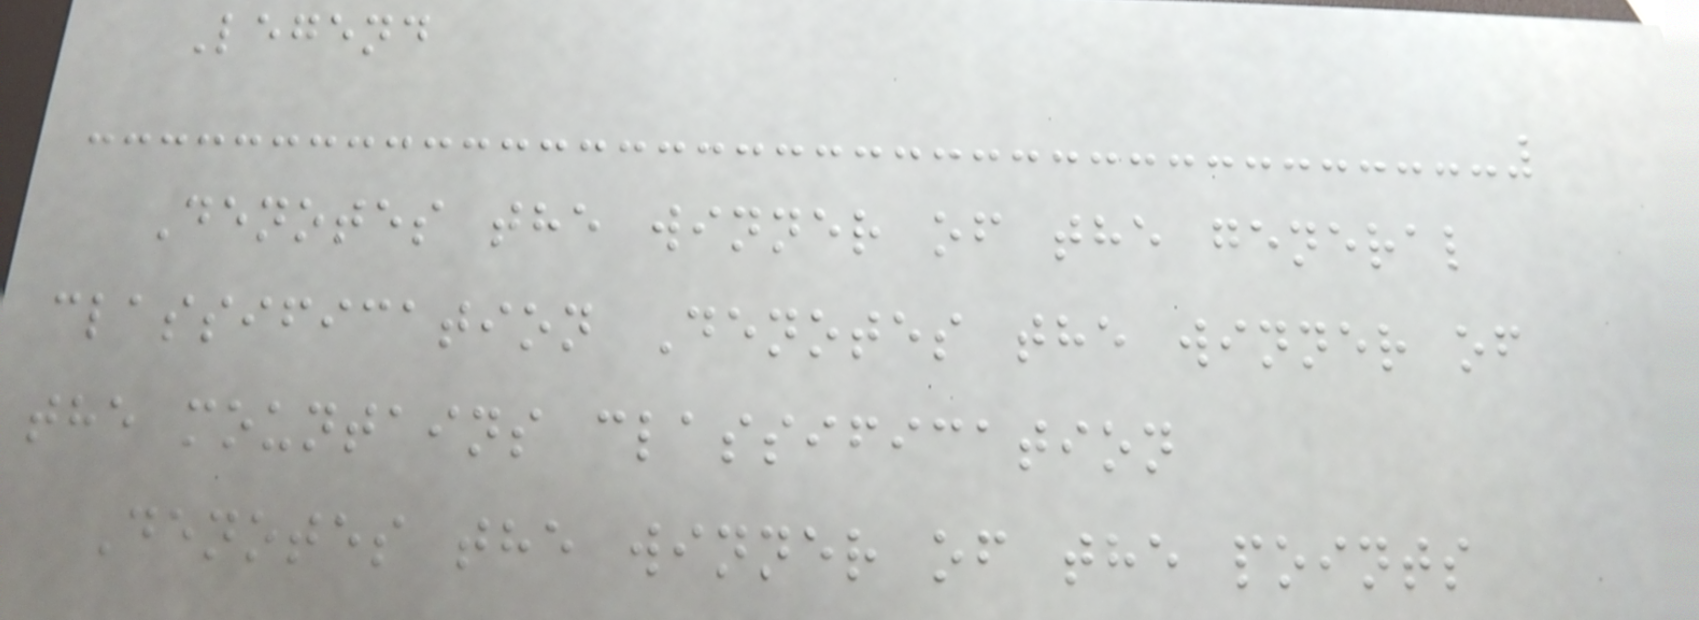Legend
Denotes the winner of the general
classification Denotes the winner of
the mountains classification
Denotes the winner of the points
